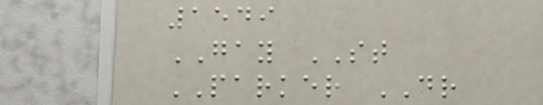1549
GAY ST
PARKER DR
